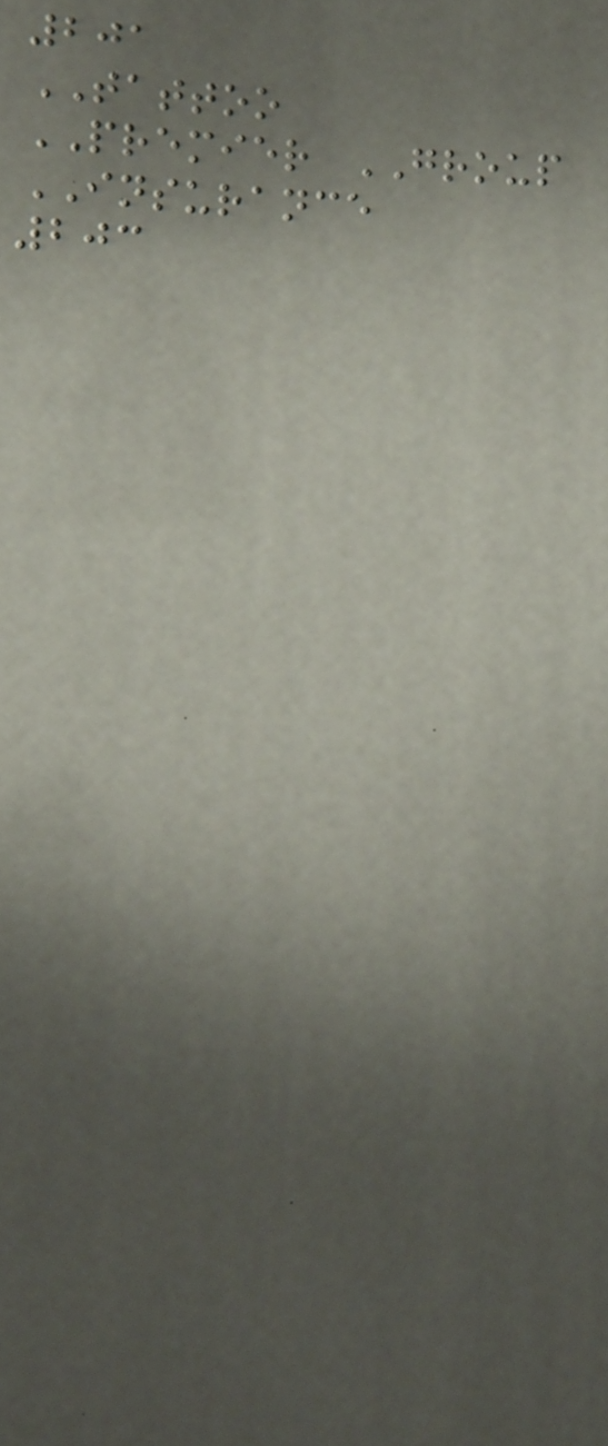201
TATTOO
PREMIER GROUP
INSURANCE
203
